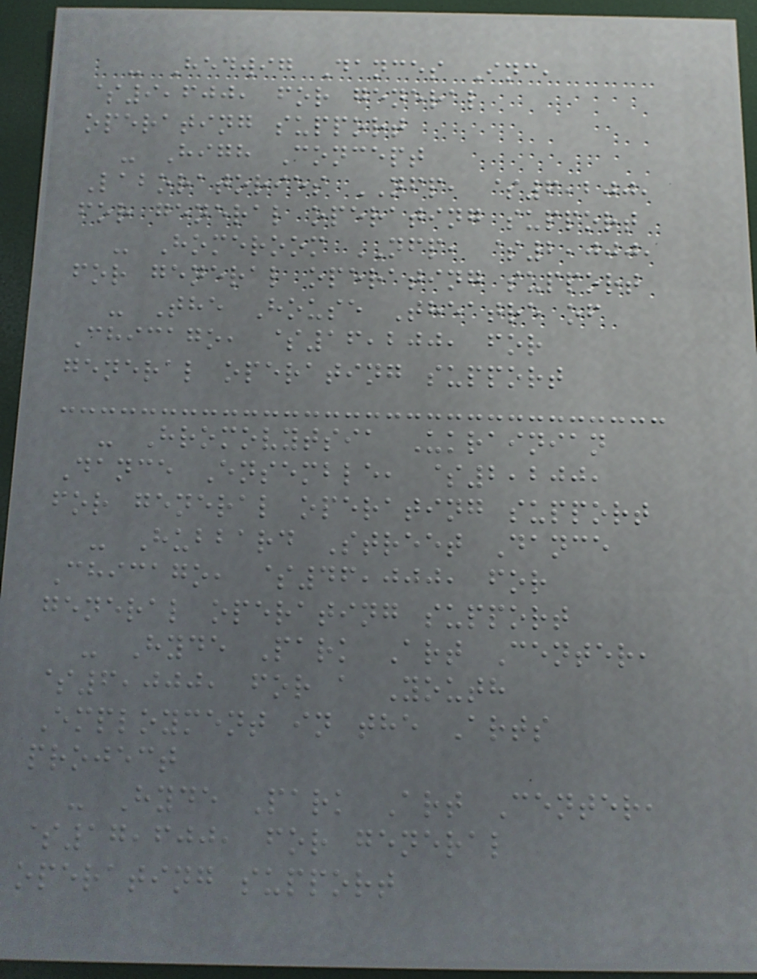- Hedwig Dances Inc,
$9,600, for general
operating support
- High Concept
Laboratories NFP, $6,200,
for general operating support
- Homeroom NFP, $2,000,
for general operating support
- The House Theatre of
Chicago, $16,200, for
general operating support
- Hromovytsia Ukrainian
Dance Ensemble, $2,200,
for general operating support
- Hubbard Street Dance
Chicago, $46,000, for
general operating support
- Hyde Park Art Center,
$6,000, for a Youth
Employment in the Arts
project
- Hyde Park Art Center,
$17,600, for general
operating support
